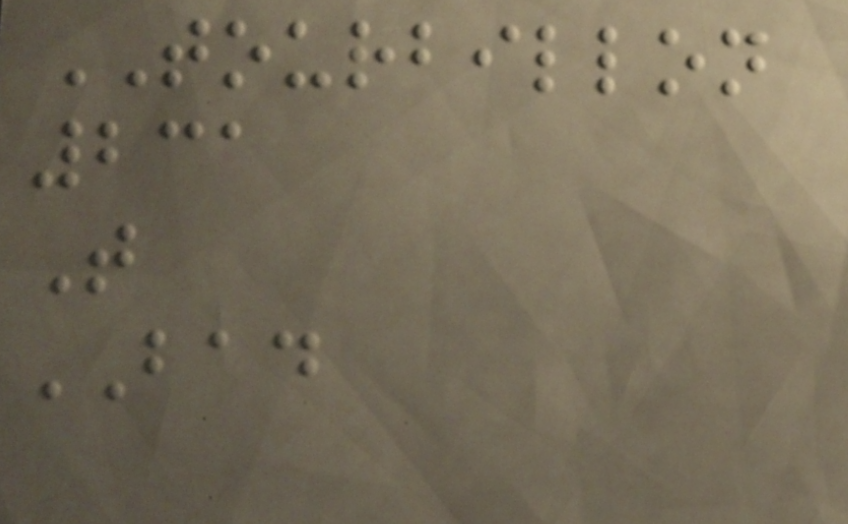TOURBILLON
231
T
BAD
